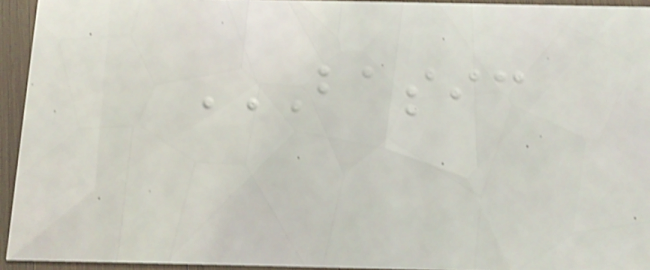BASIC
